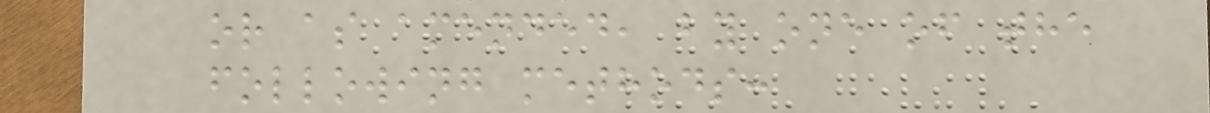or as amended, by one of the
following methods:
